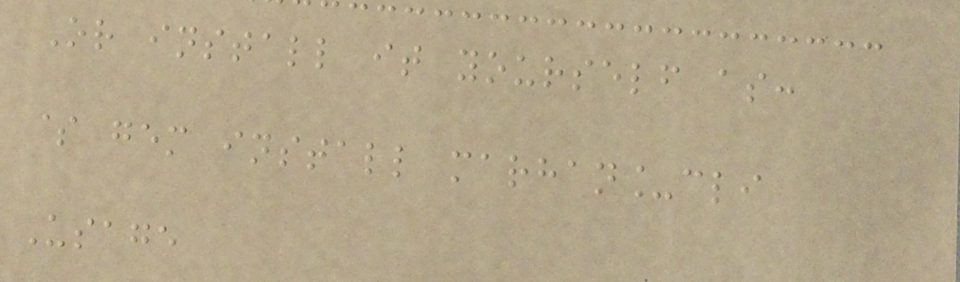Or install it yourself as:
$ gem install marhan_cli
Usage
